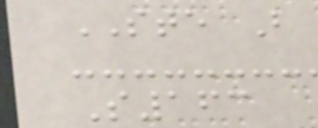STE B
S163
